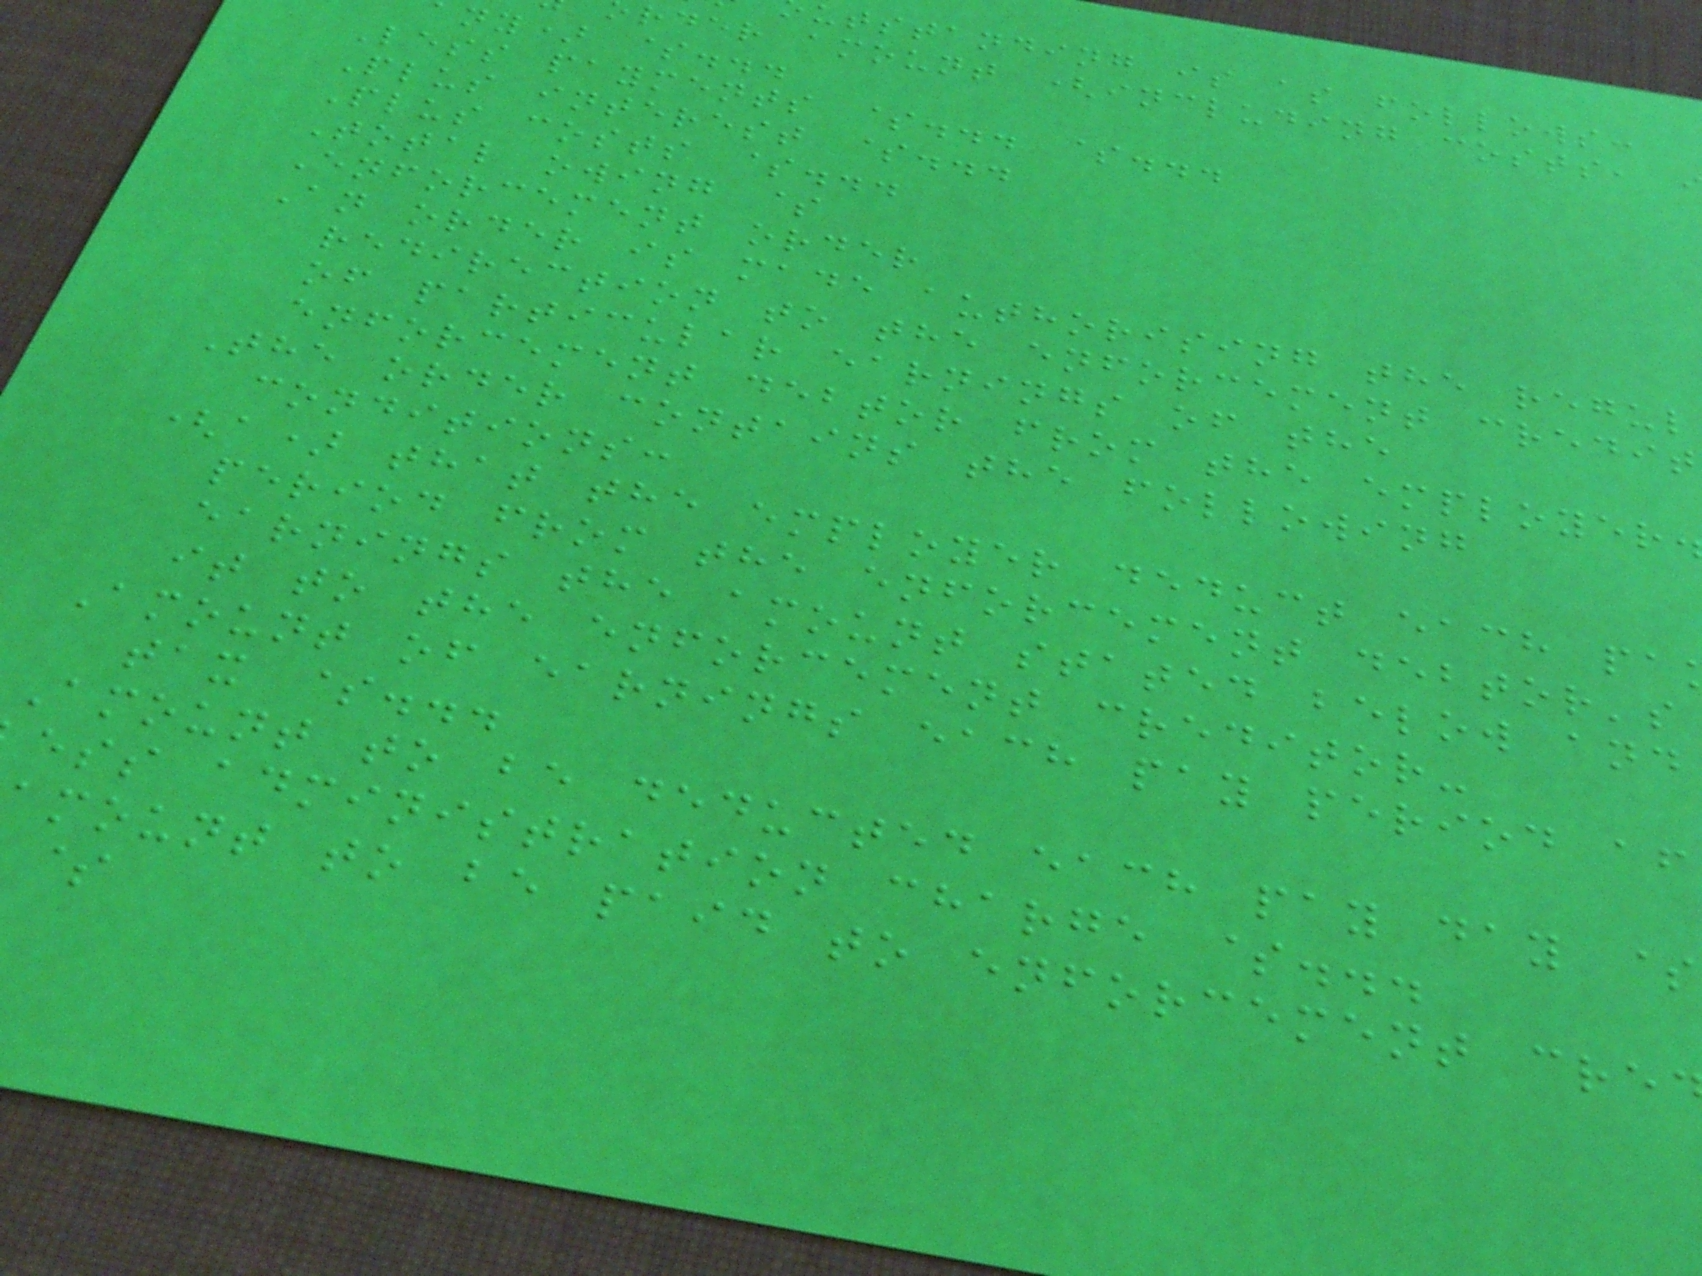utstanding is as follows:
rder amount (including costs,
ny) $...
Less payments $... $...
Plus interest $...
Plus costs $...
Total owing $
Enforcement order
An order is made authorising the regul
redirection to the enforcement credit
of particular earnings of the
enforcement debtor from the employer
The order contains the following
conditions:
(a) that the employer deduct each pa
period from the enforcement debtor's
earnings the amount stated below and
it to the enforcement creditor-
Amount of earnings each pay period af
tax $...
Amount to be deducted each pay day $
ess administration charge $...
amount to be paid to enforcement cre
$
